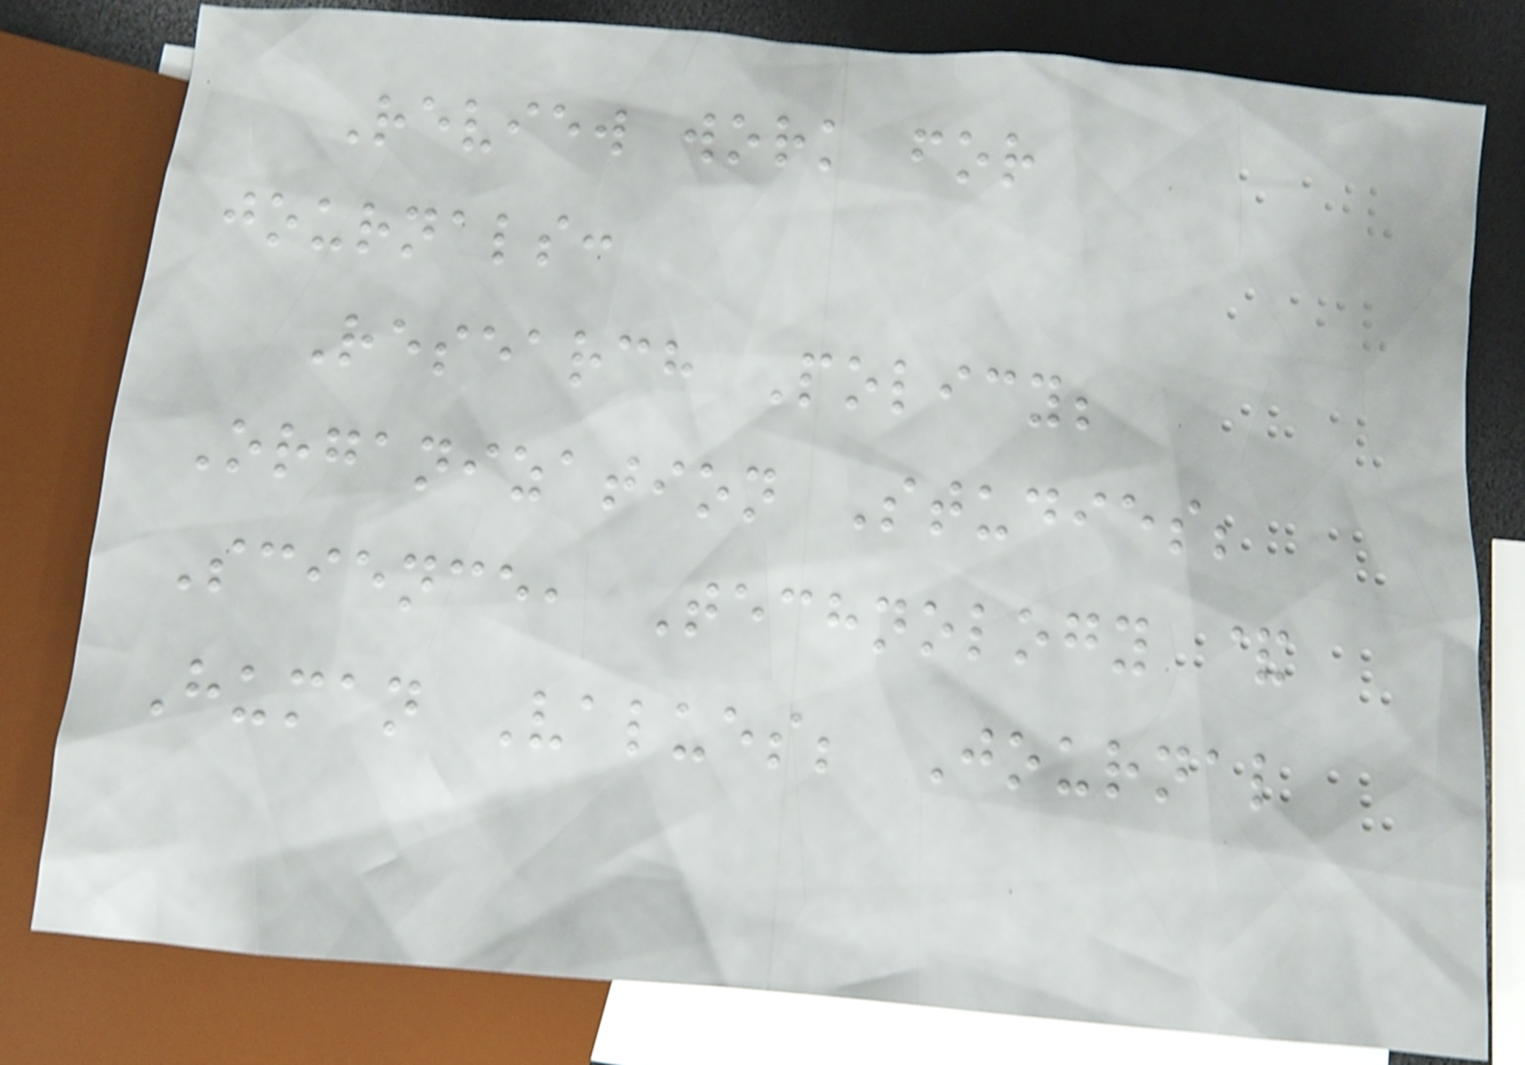Review work for
journals:
Research Policy;
Organization Studies;
Science, Technology &
Human Values; Journal
